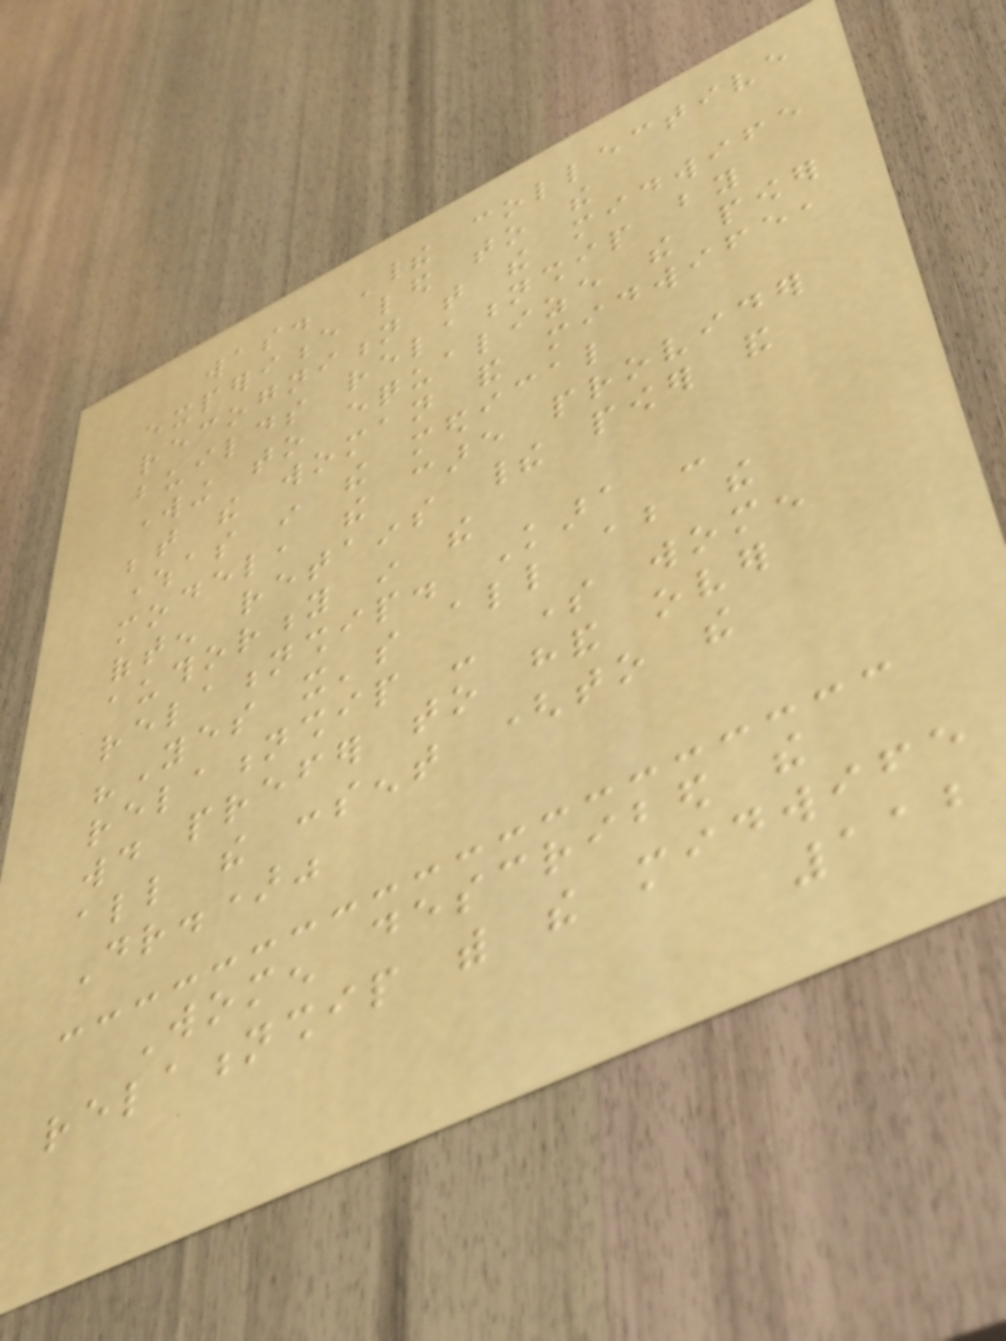was. Their collective
experience led to the
recognition that the midwife
builds relationship by
working to equalize the power
between the woman and midwife,
whereas in the medical
model, the care provider
often retains their power and
authority in the
relationship. Kara -
"Yes it's all about the
relationship - some women
would prefer to hand over
all the consent (to the
Dr.)"
Women described the
relationship with the midwife
112
